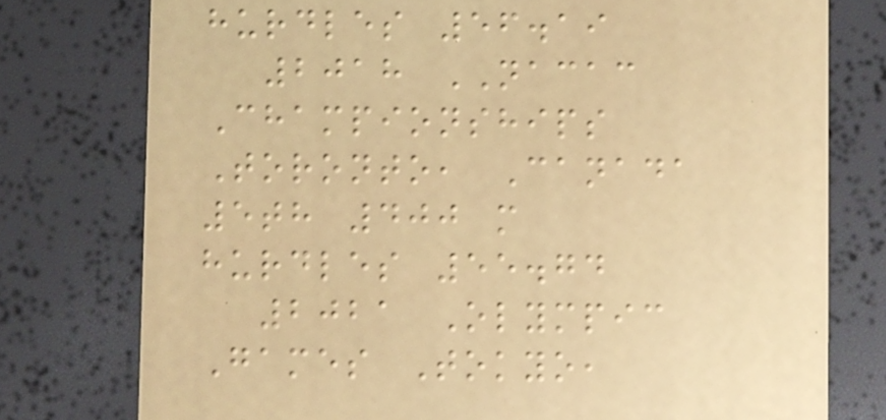hurdles 56.19
2018 NACAC
Championships
Toronto, Canada
5th 400 m
hurdles 55.74
2021 Olympic
Games Tokyo,
